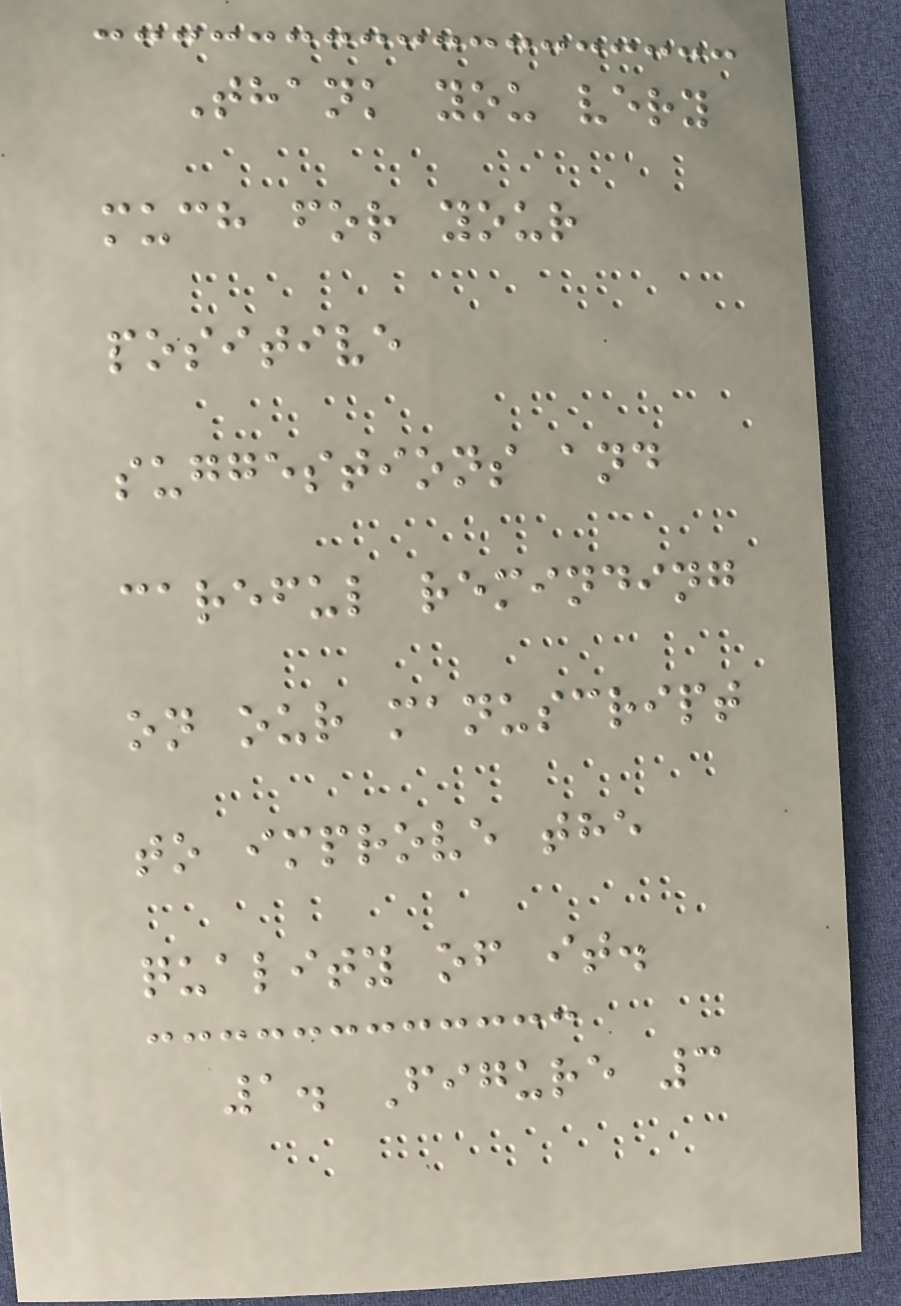Thank you very
much for your
positive
suggestions and
careful reminding
on our manuscript
to improve the
quality of it.
1. Figure 3
